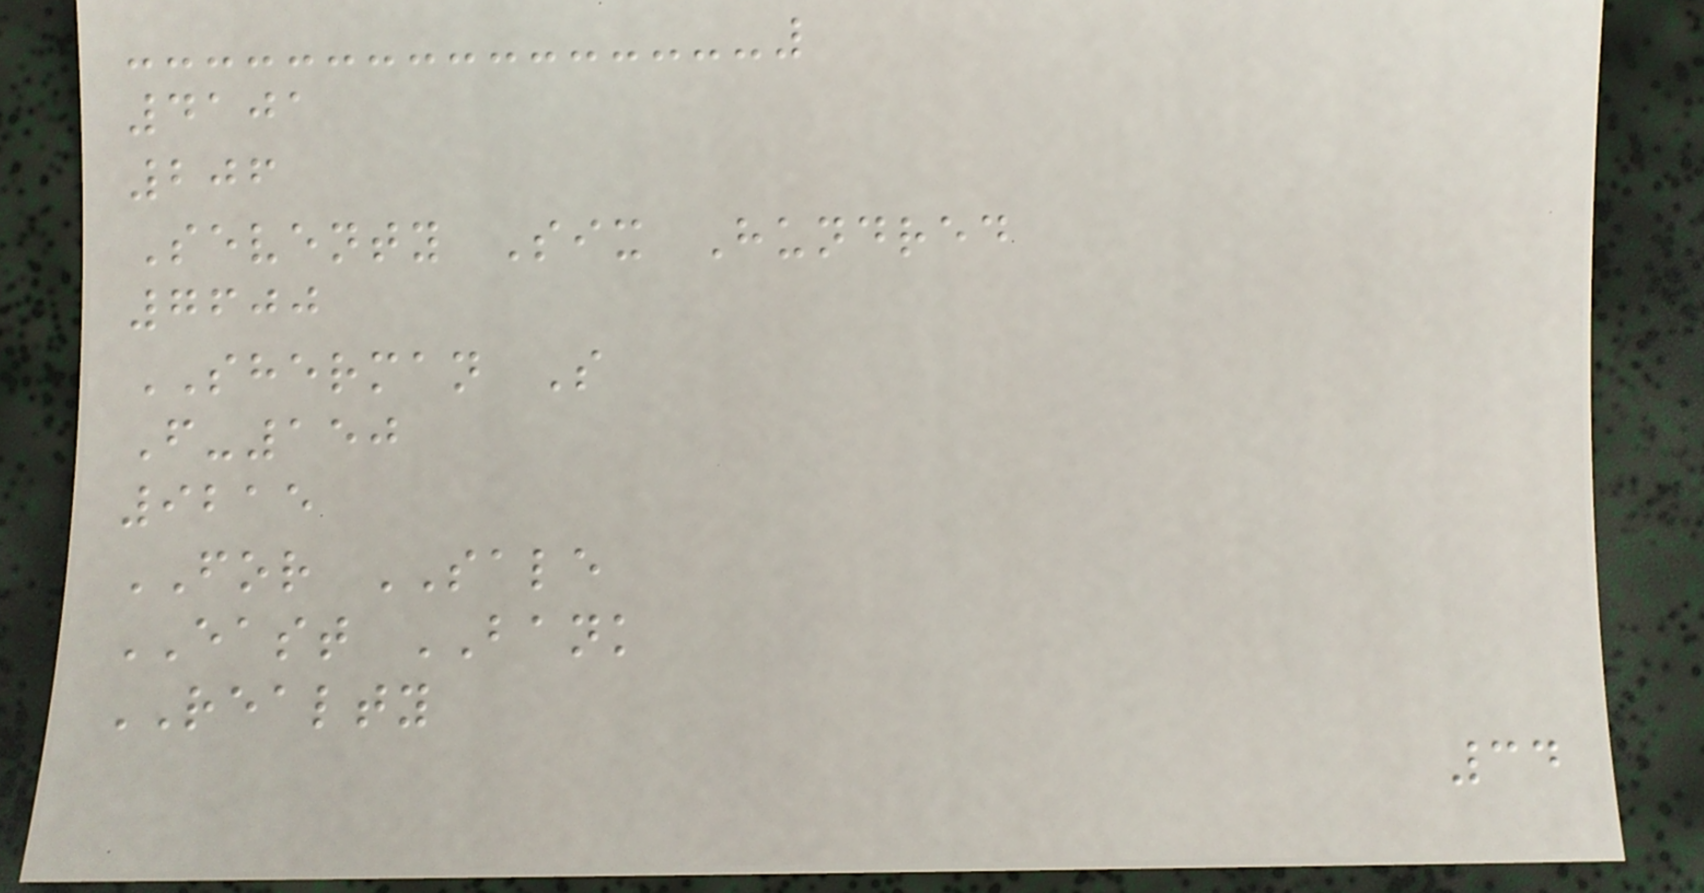4101
206
Seventy Six Hundred
7600
SHERMAN S
F-150
9215
FOR SALE
EAST BANK
REALTY
34
